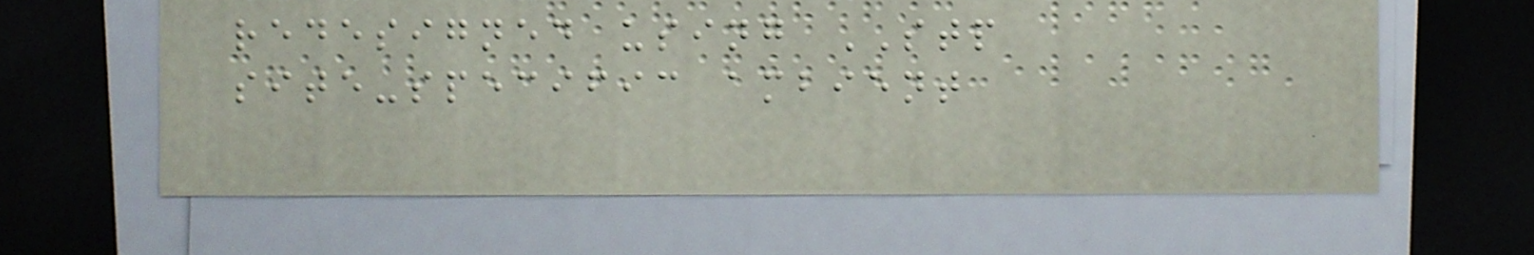redesigned using STP
site-specific ambient
